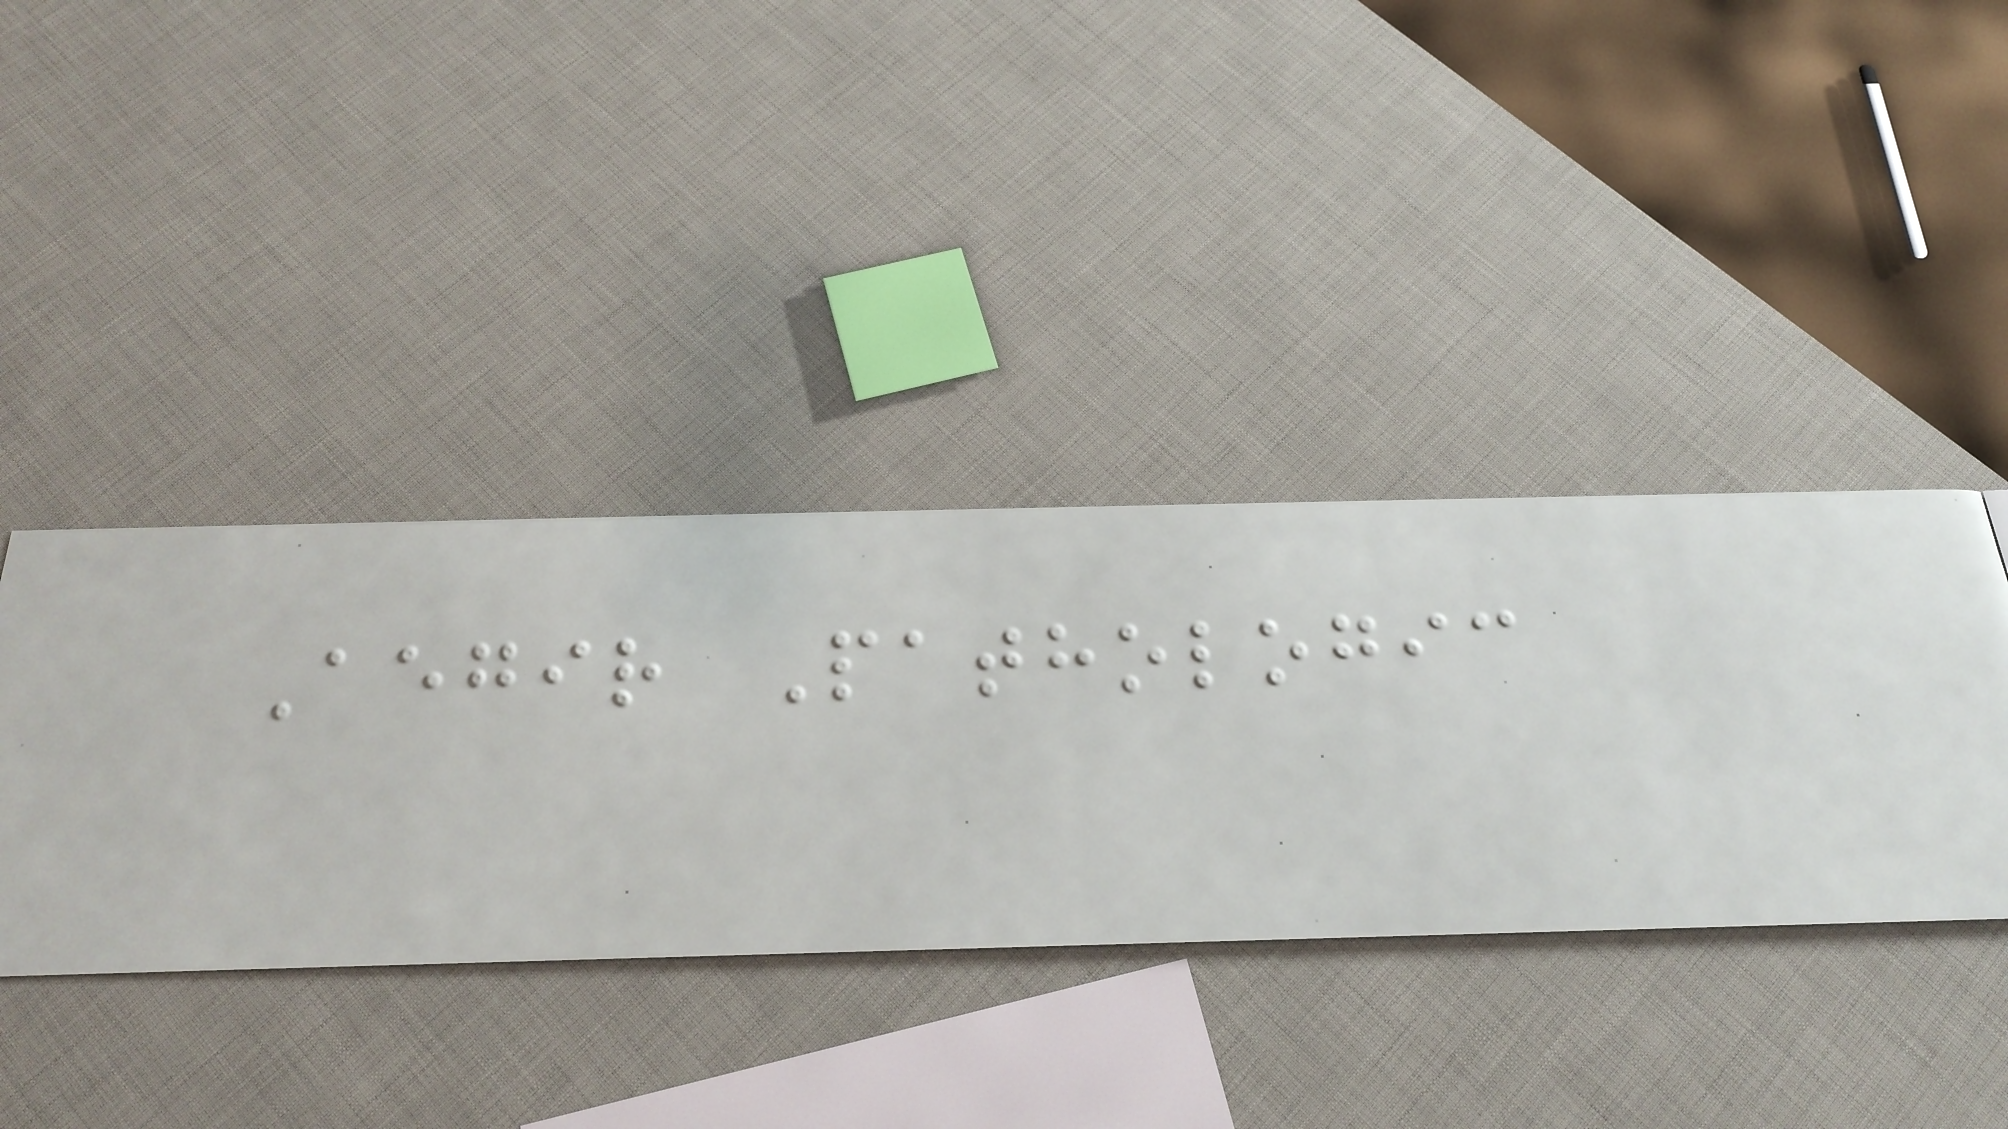Aegir Pathologic
